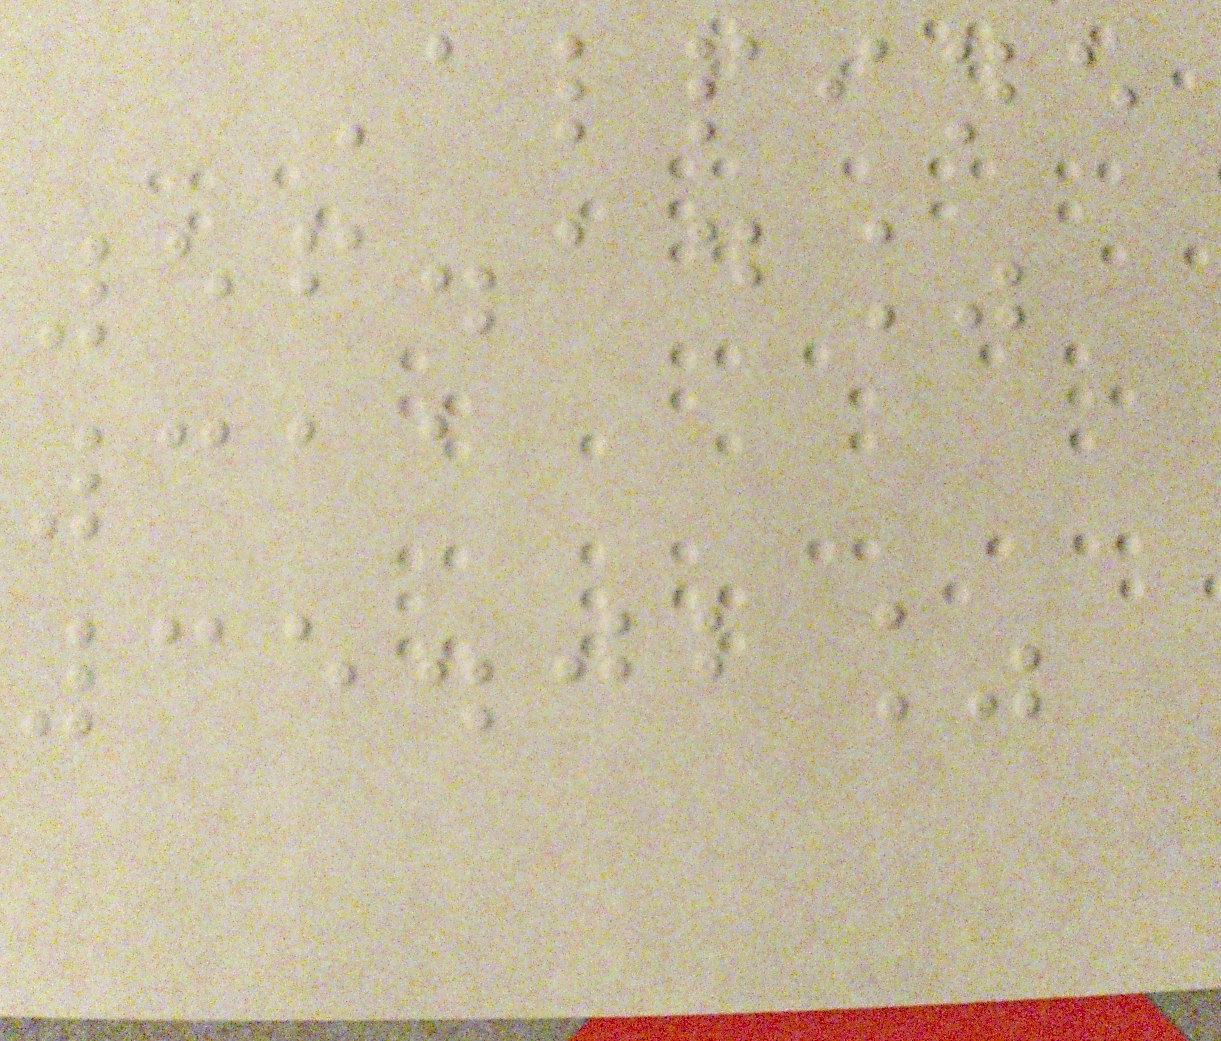Alpine
56.14%
311
35.02%
